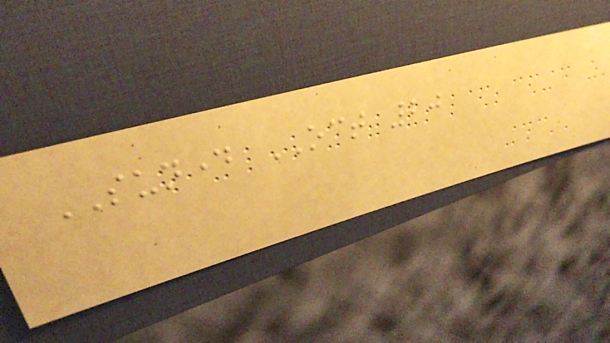SUNDAY OCT 20
